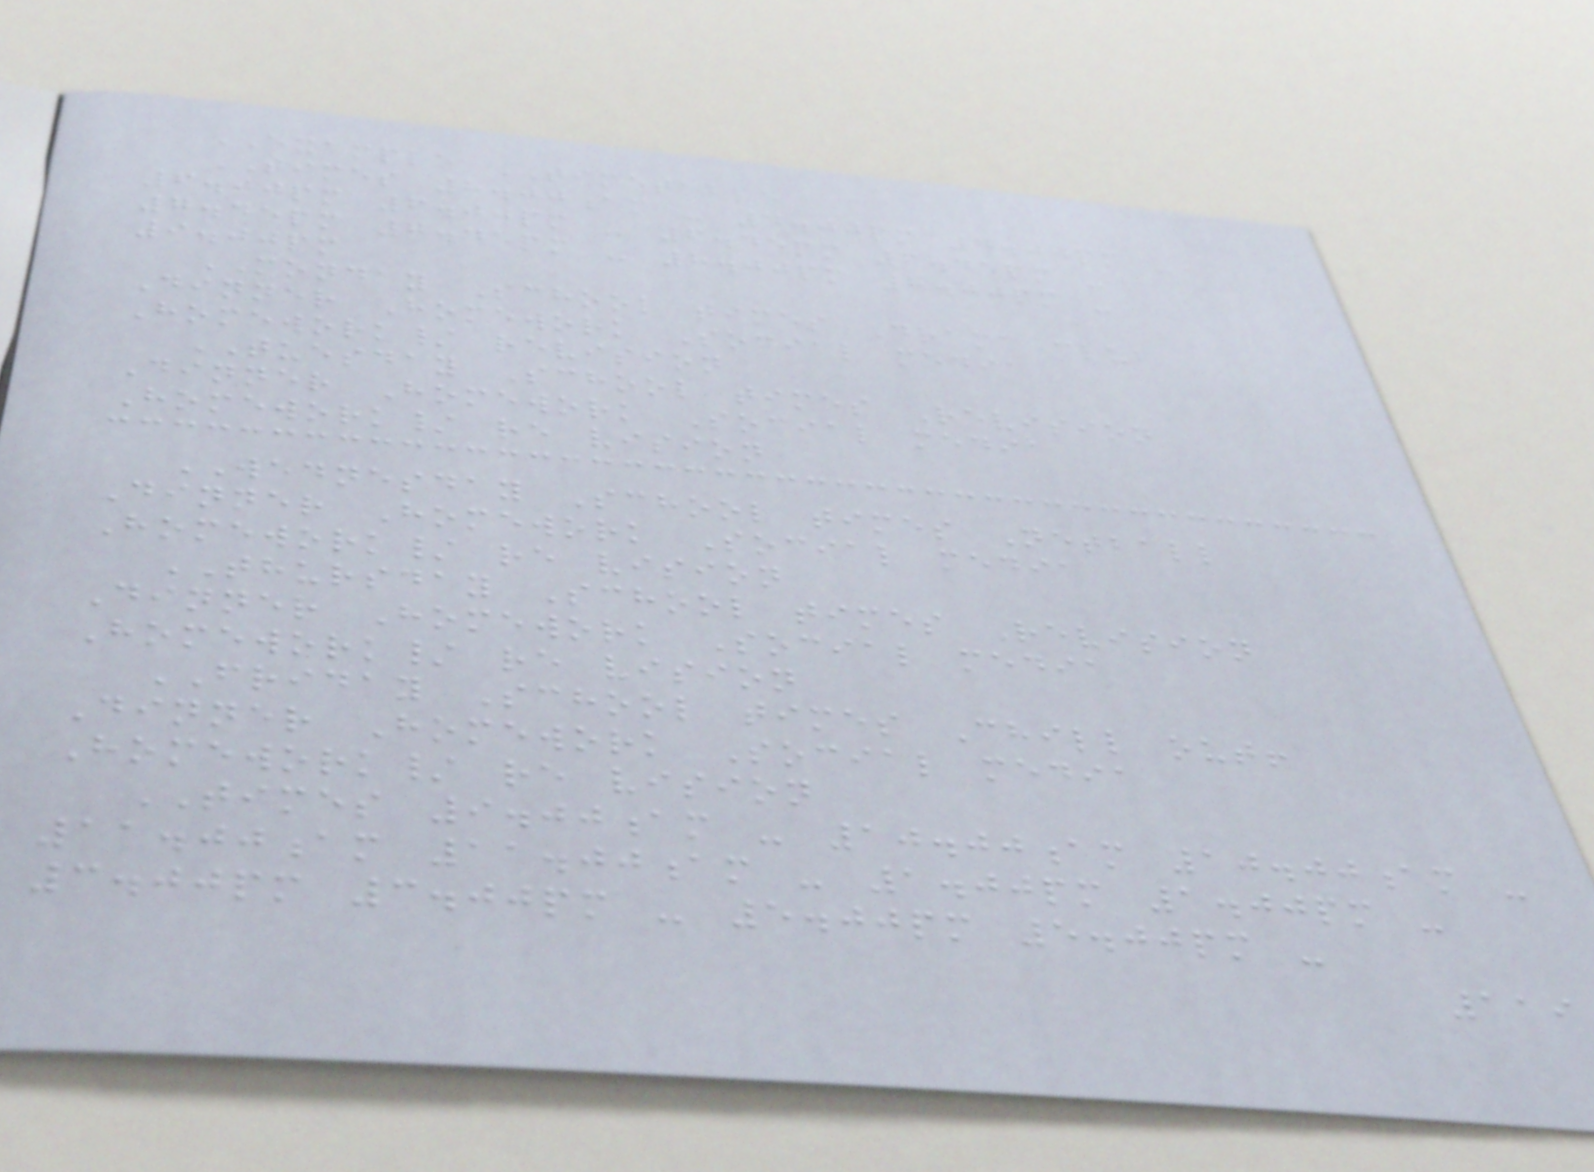EXAMPLE TIMETABLE
TIMES 8.00am - 4.00pm 4.00pm -
6.00pm 6.00pm - 6.45pm 6.45pm -
7.45pm 7.45pm - 8.00pm 8.00pm -
9.00pm
MONDAY School times Drama club
Dinner Homework Social media
Homework/ revision
TUESDAY School times Revision
Dinner Homework Social media
Homework/ re vision
WEDNESDAY School times Netball
Dinner Homework Social media
Homework/ re vision
THURSDAY School times Revision
Dinner Homework Social media
Homework/ re vision
FRIDAY School times Chill out!
Dinner Homework Social media
Homework/ re vision
TIMES 9.00am - 10.00am 10.00am -
11.00am 11.00am - 1.00pm 1.00pm -
3.00pm 3.00pm - 5.00pm 5.00pm -
119
